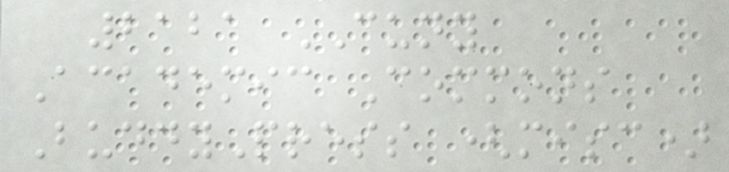2121 CUNY
Academic Commons
BuddyPress (misc)
